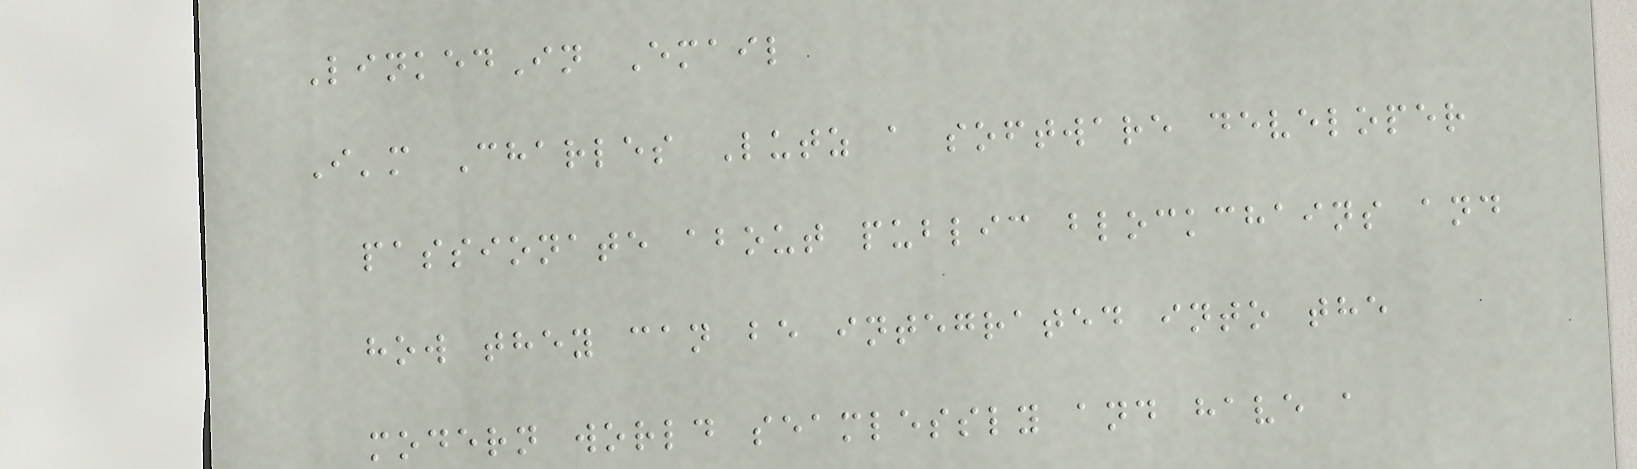LinkedIn Email
I'm Charles Lutz a software developer
passionate about public blockchains and
how they can be integrated into the
modern world seamlessly and have a
